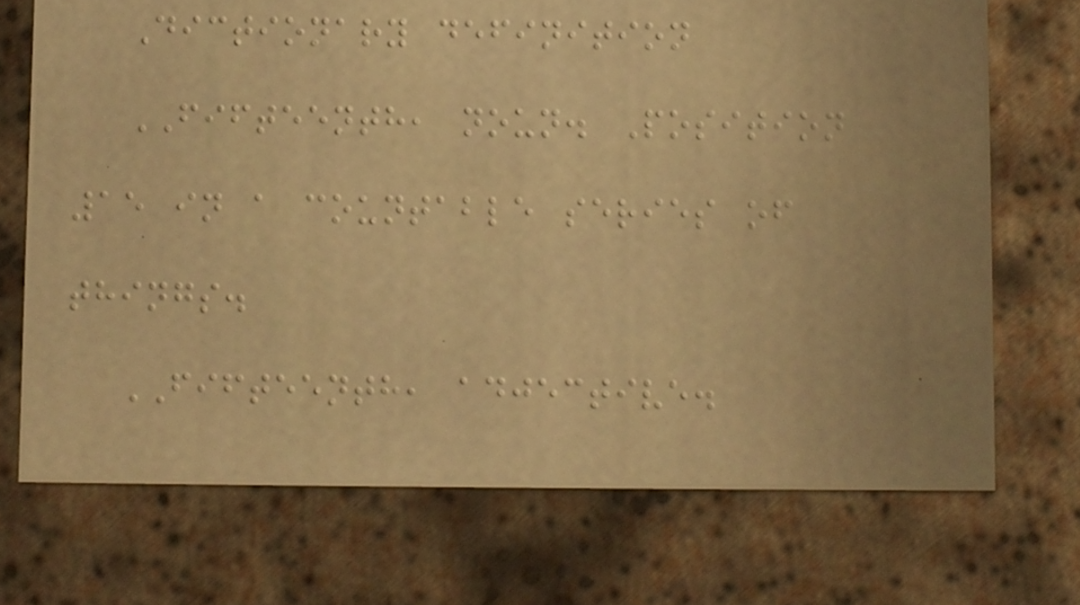Dictionary definition
FIFTEENTH, noun. Position
15 in a countable series of
things.
FIFTEENTH, adjective.
